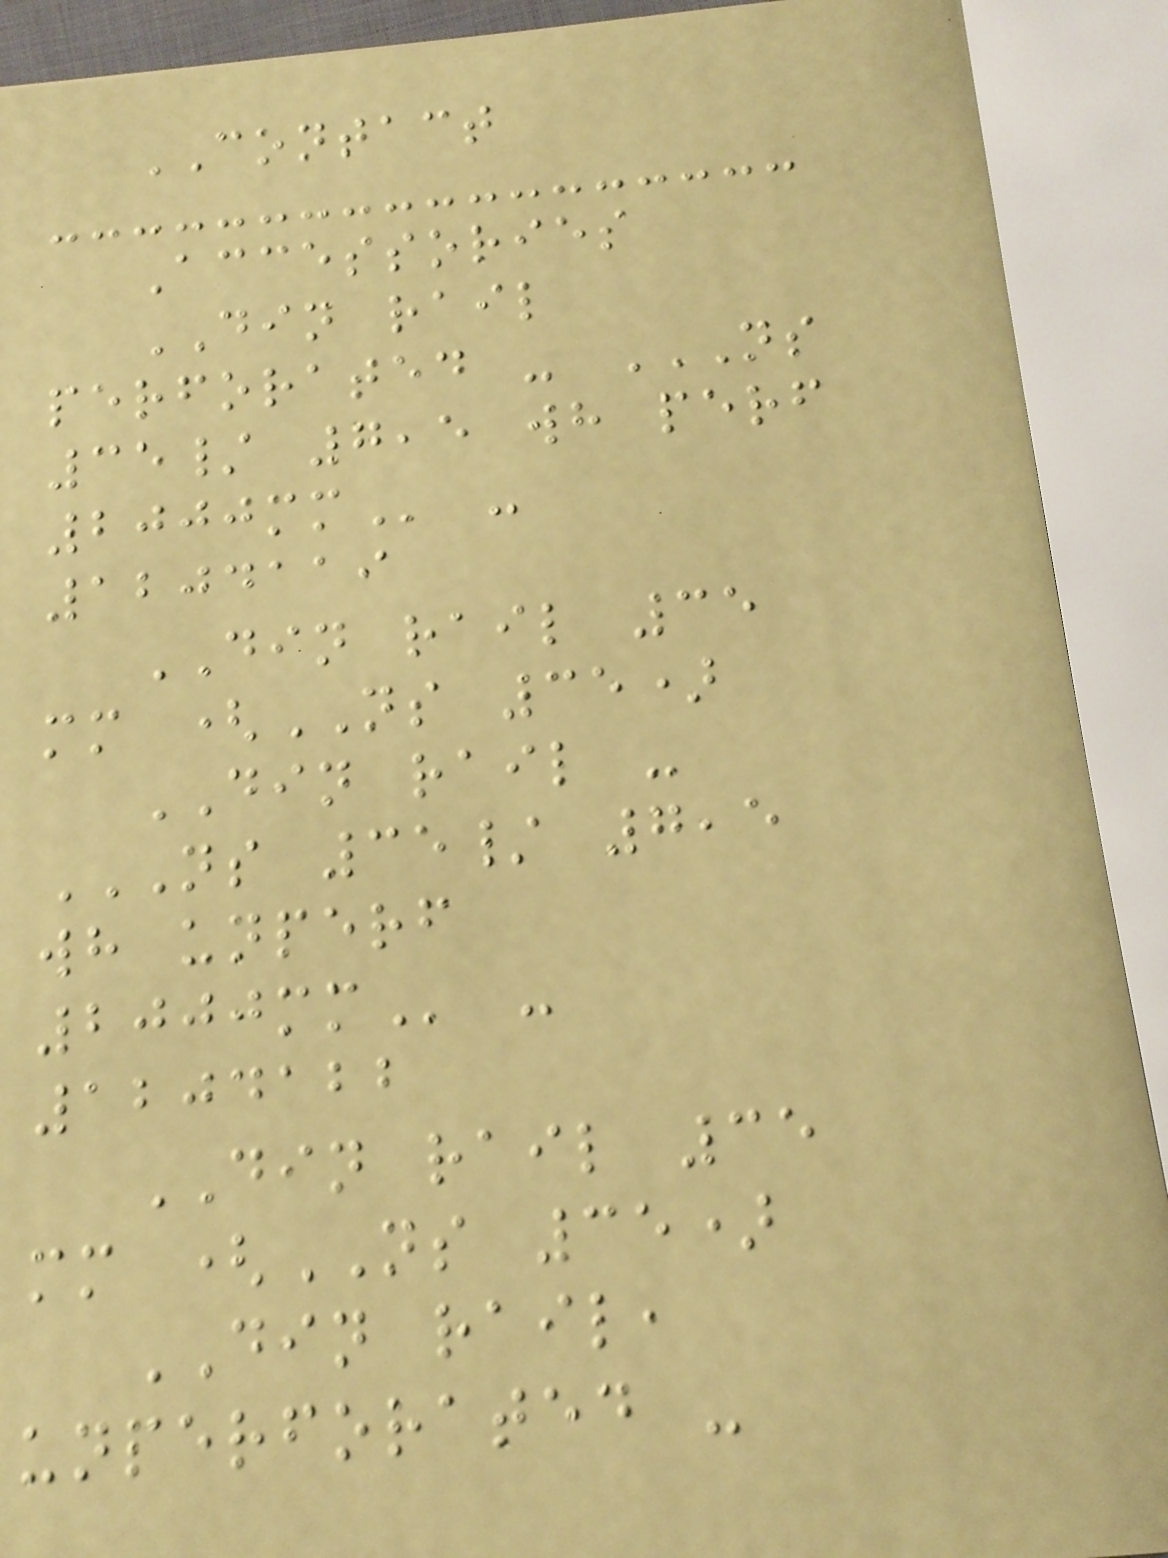CONTACT
Accessories
DIN rail
perforated - NS
35/ 7,5 WH PERF
2000MM -
1204119
DIN rail 35
mm (NS 35)
DIN rail -
NS 35/ 7,5
WH UNPERF
2000MM -
1204122
DIN rail 35
mm (NS 35)
DIN rail,
unperforated -
